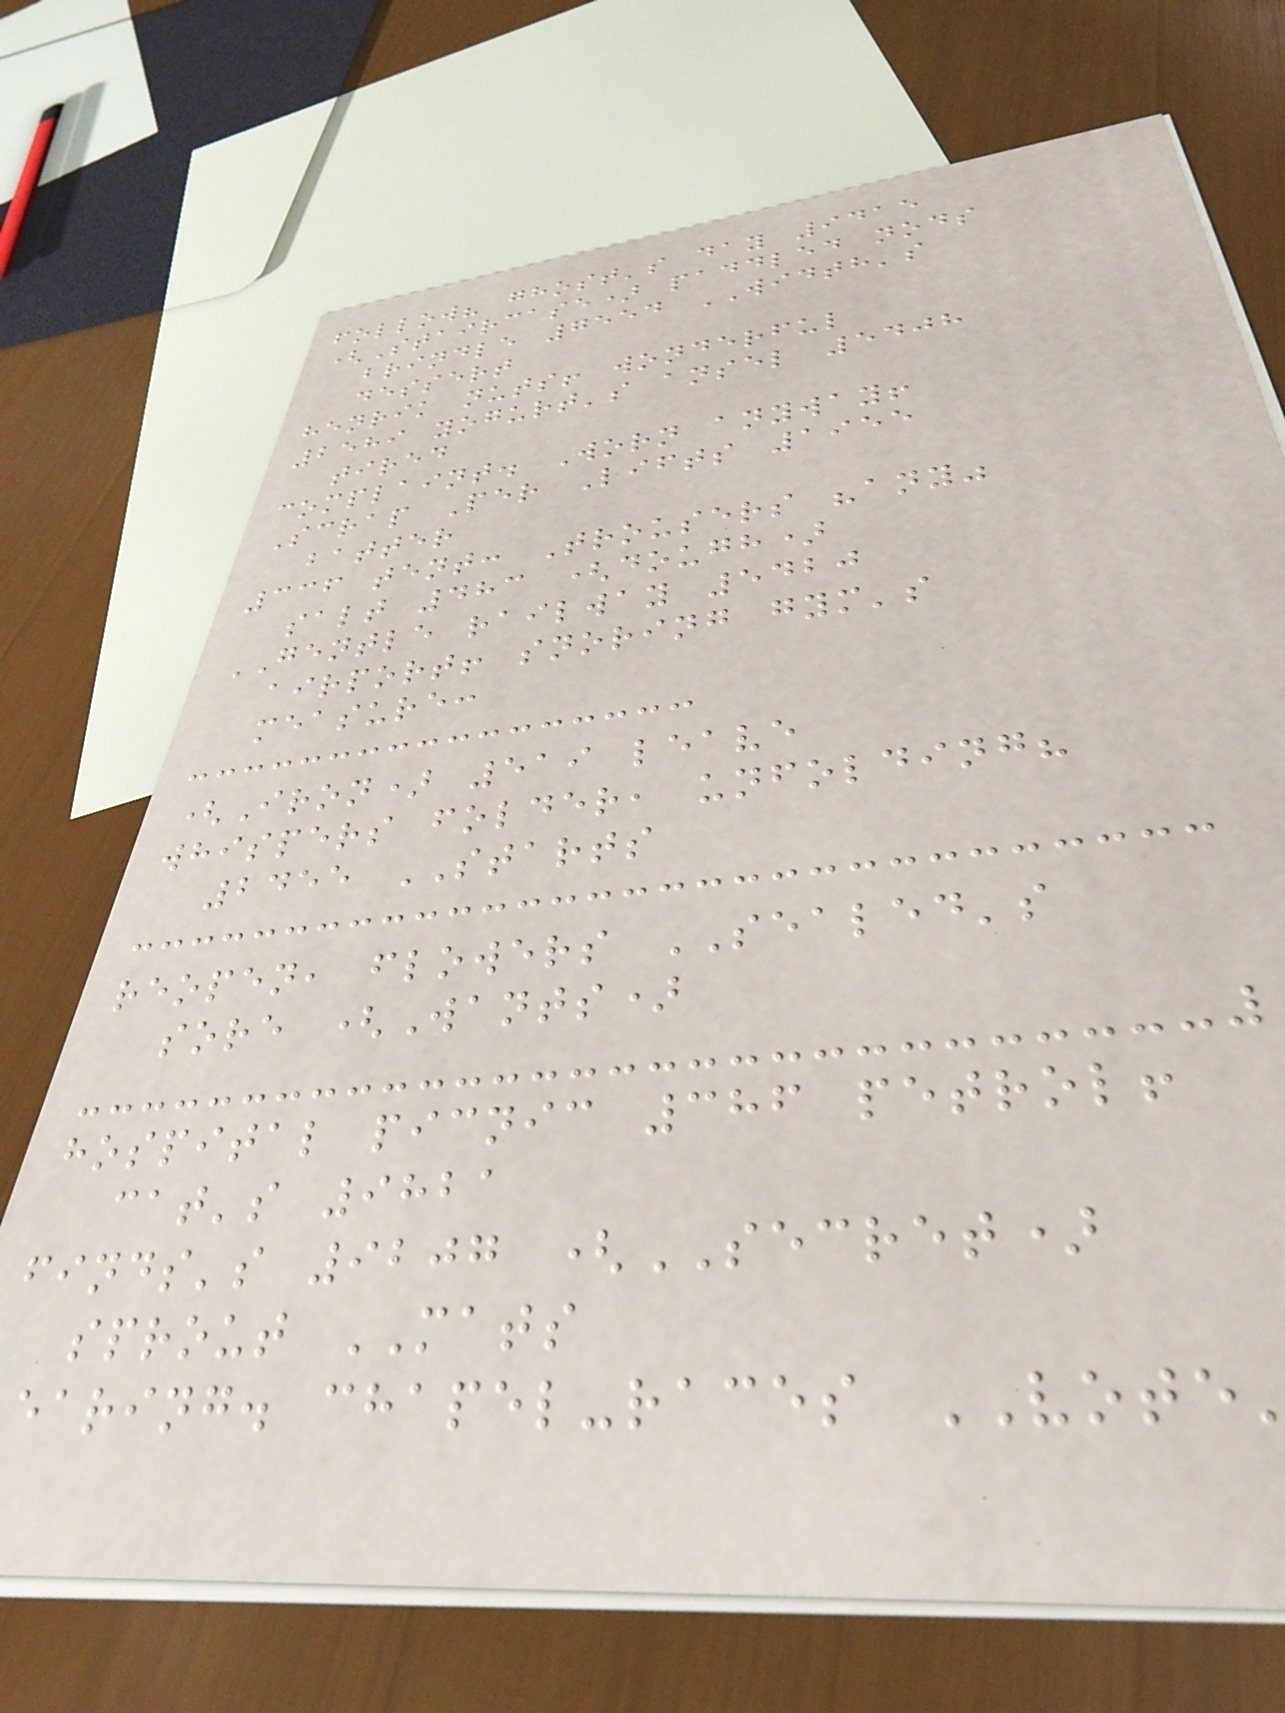follow? ghost's day 9415
(Staircase) paddled nods
brindle 7554 WIDTH's
dessert
henrik nuts! wonderful
2589 yogurt's ansel 5408
tired
complaint. Worn anyway!
Scrap Per Lifts 1955
batter
336 tent: Trousers "any"
salt 483 (dough)
GENTLE railway 5420
airport! snoring gym's
measure:
(Iron) 519 leave
whispers folder, unfolding?
2455 STARTS
reopen, flowers SEALED's
sore (Wants)
hospital picnic 386 petrol!
cat's 9821
finds's 9207 (SECRET)
sprout MATS
earing. chapel-races VOTE
